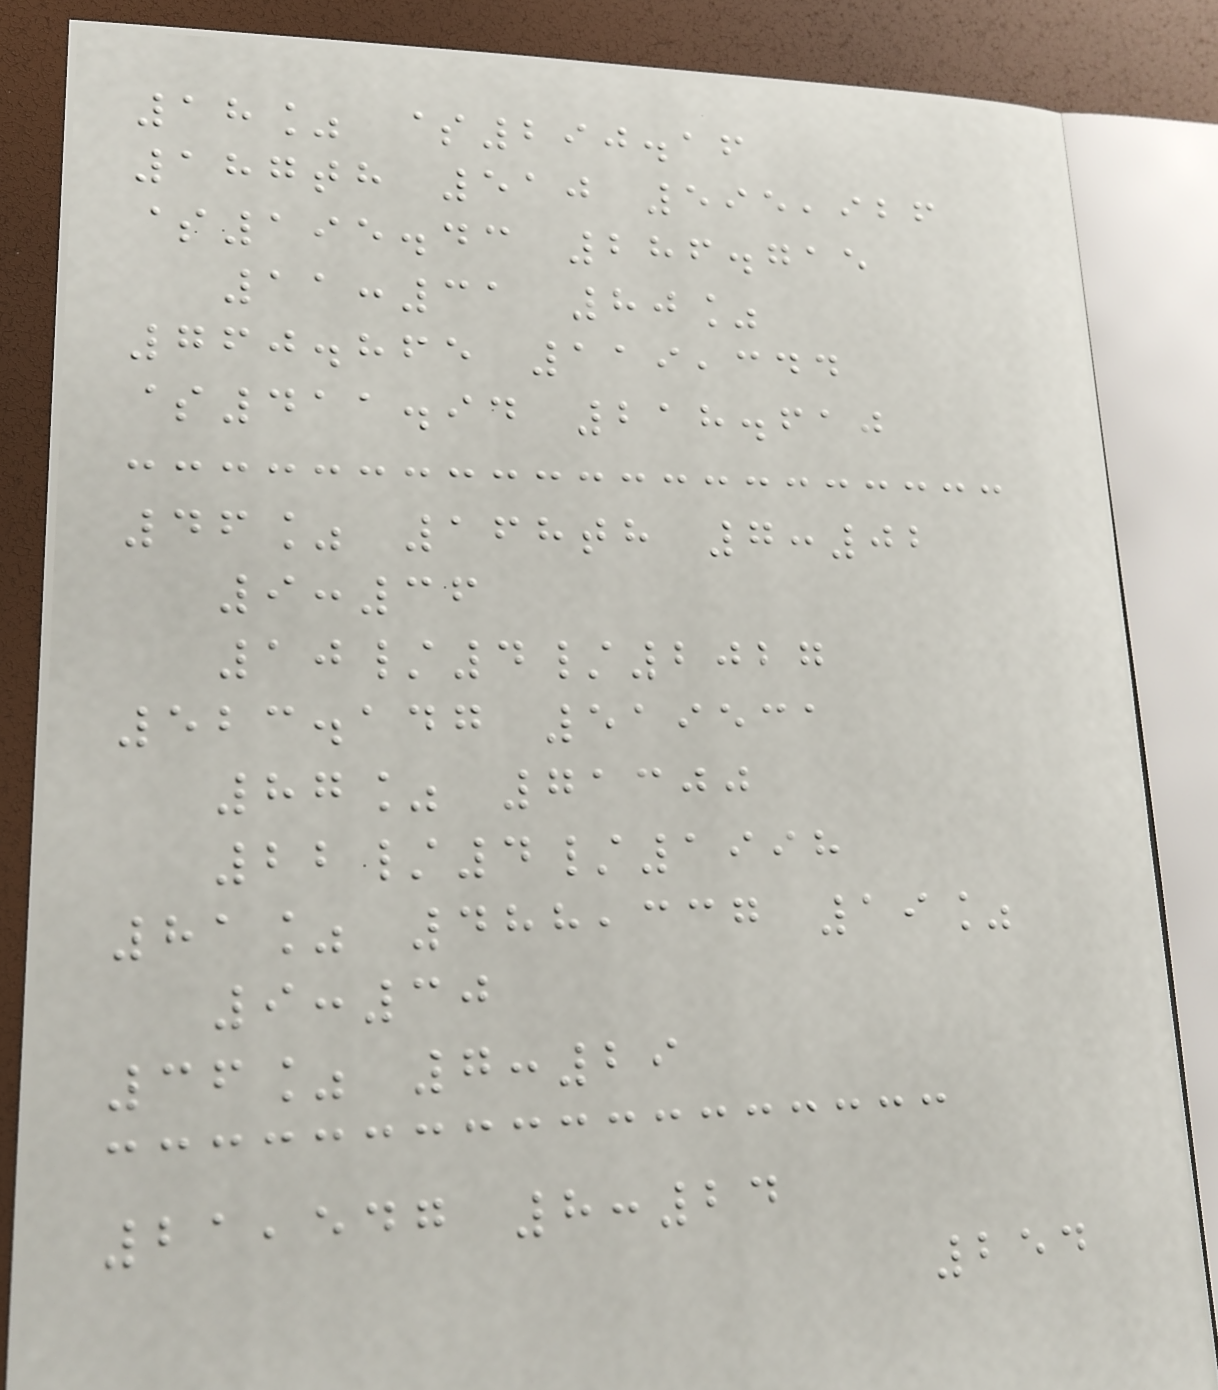18% $290.16
187th 510 595,926
$195.43 286.715
11:31 80%
760.865 119,344
$411.94 218.610
46% 168th 7:02
9:36
10/4/2027
523.147 519531
87% 71300
22/4/1998
81% 488,337 19%
9:30
36% 7:29
21,547 8:24
254
